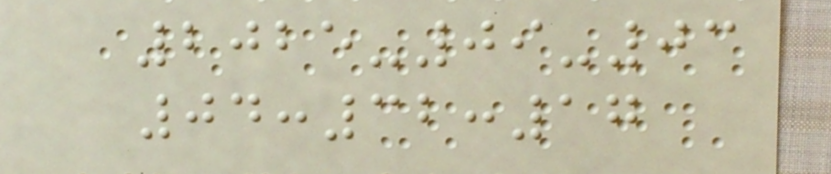2025-09-03
04:32:17
